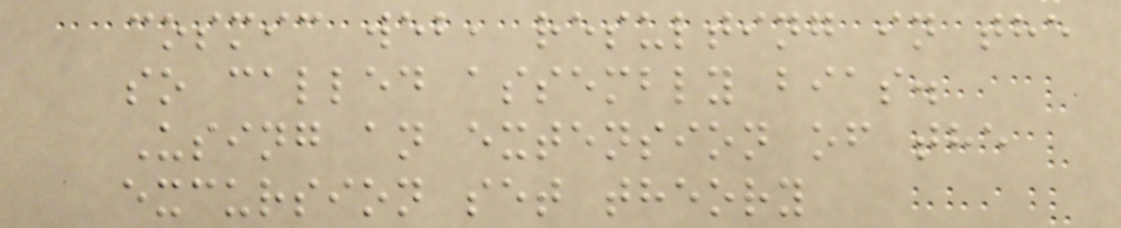cosmic web, resulting in the
so called assembly bias.
Using an extension of the
excursion set theory
